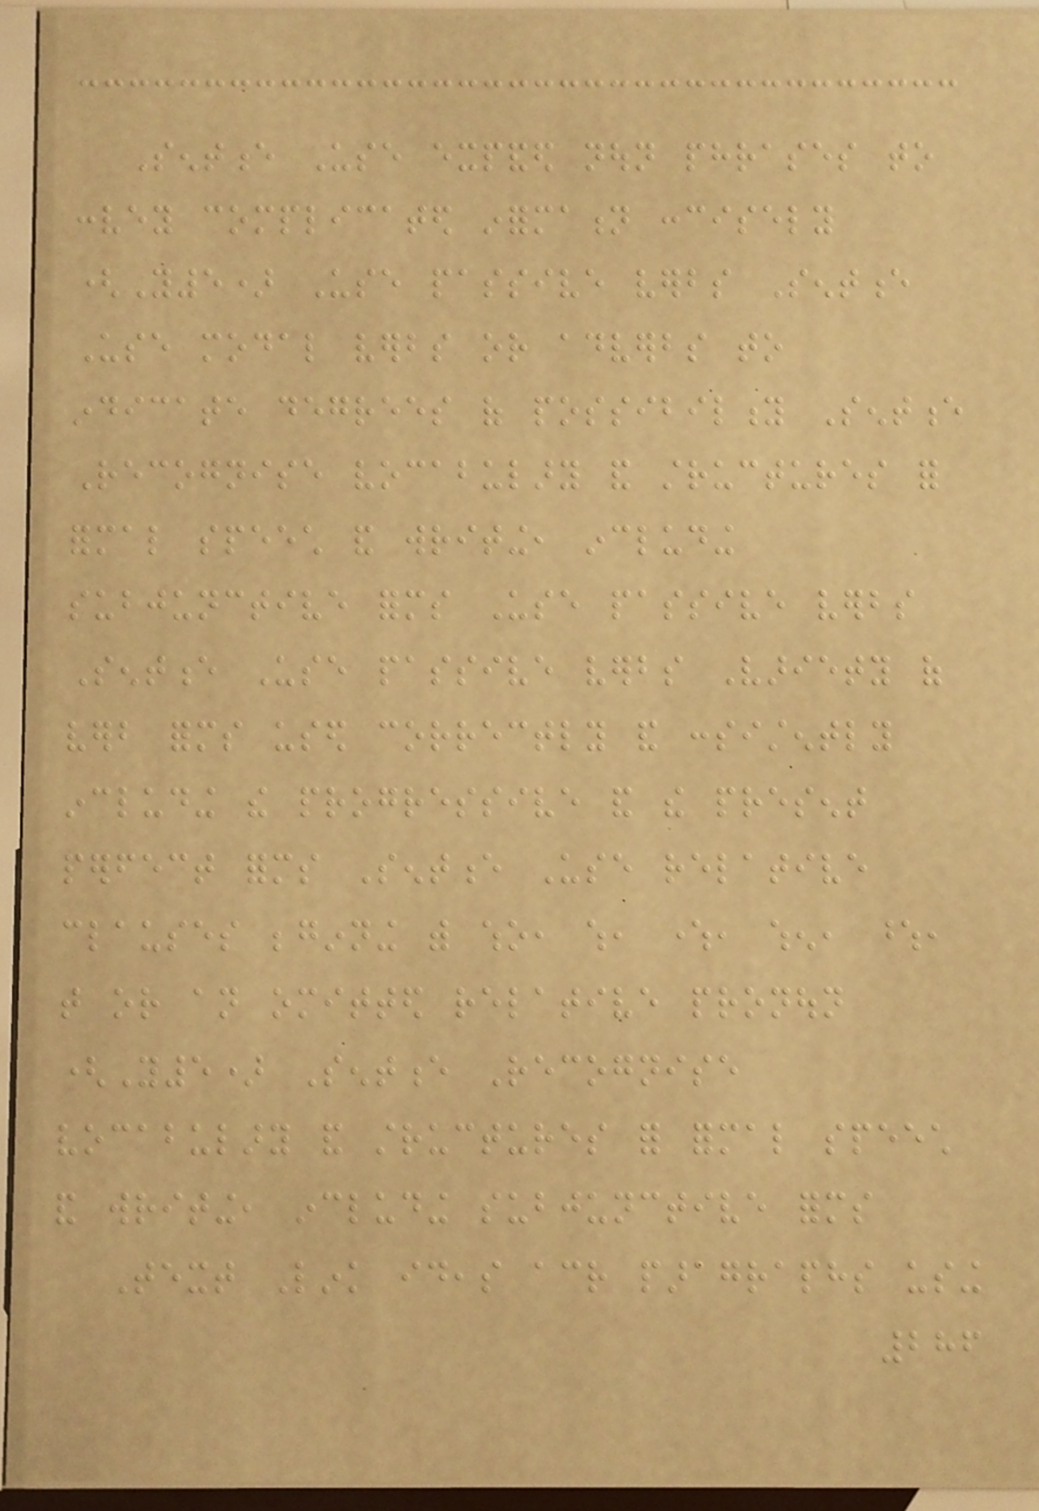Sentence Use expanded noun phrases to
convey complicated information concisely
(Y5) Use passive verbs Sentence
Use modal verbs or adverbs to
indicate degrees of possibility Sentence
Recognise vocabulary and structures for
formal speech and writing, including
subjunctive forms Use passive verbs
Sentence Use passive verbs Variety of
verb forms used correctly and consistently
including the progressive and the present
perfect forms Sentence Use relative
clauses beginning with who, which, where, when, whose,
that or an omitted relative pronoun
(Y5) Sentence Recognise
vocabulary and structures for formal speech
and writing, including subjunctive forms
Text Link ideas across paragraphs using
286
